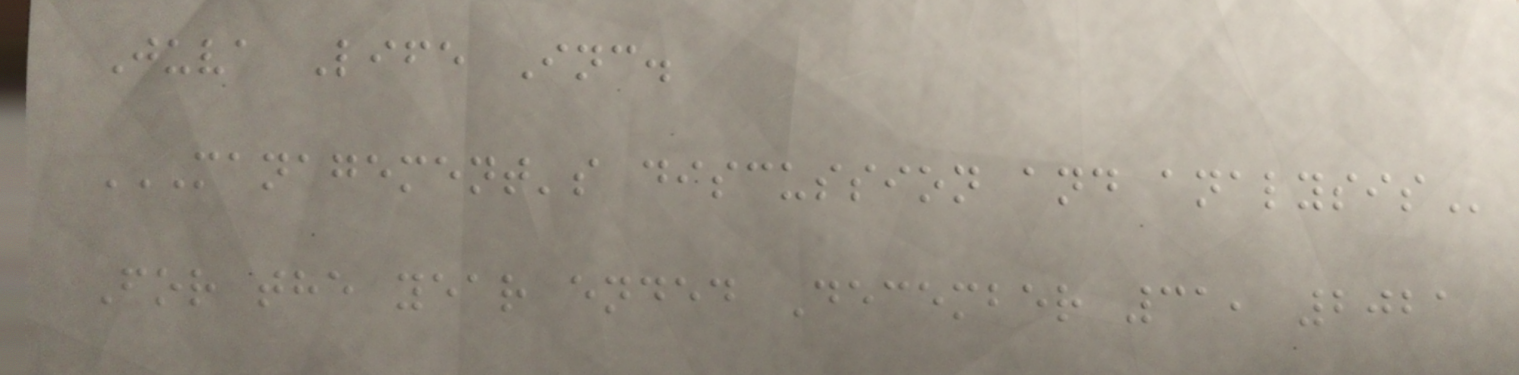Juva Life Inc.
MANAGEMENT'S DISCUSSION AND ANALYSIS
For the year ended December 31, 2021
